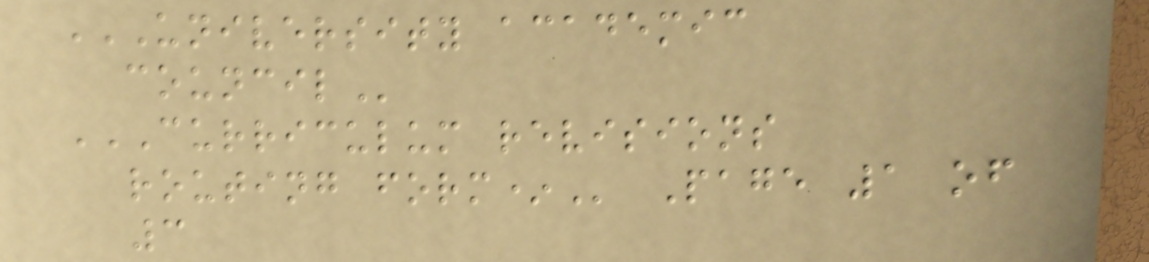UNIVERSITY ACADEMIC
COUNCIL
CURRICULUM REVISIONS
ROUTING FORM* Page 1 of
3
